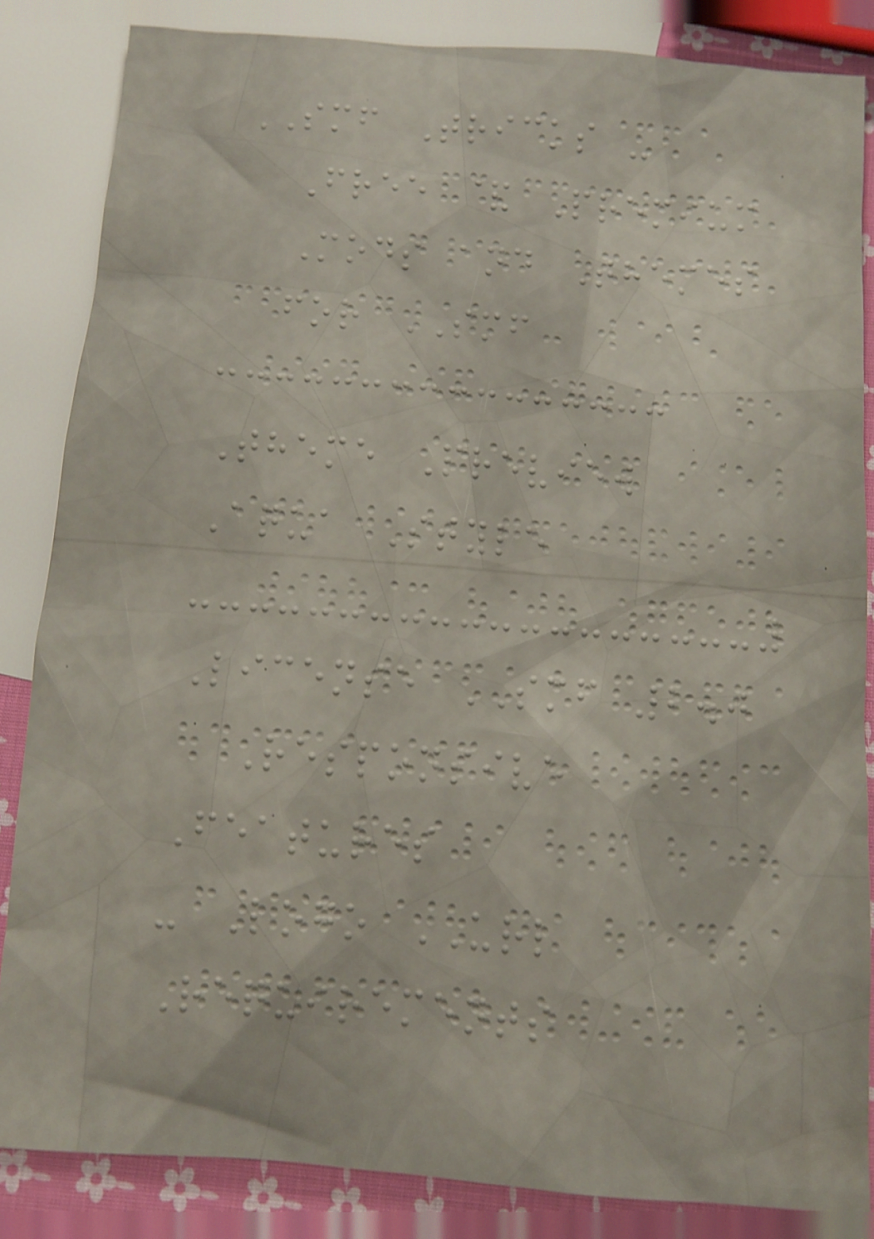SMF Tricks -
Free & Premium
Mods and Themes
for SMF
Theme Preview
Aqua Style
License SMF 2.0
Responsive
Features
- Logo URL
Requirements
